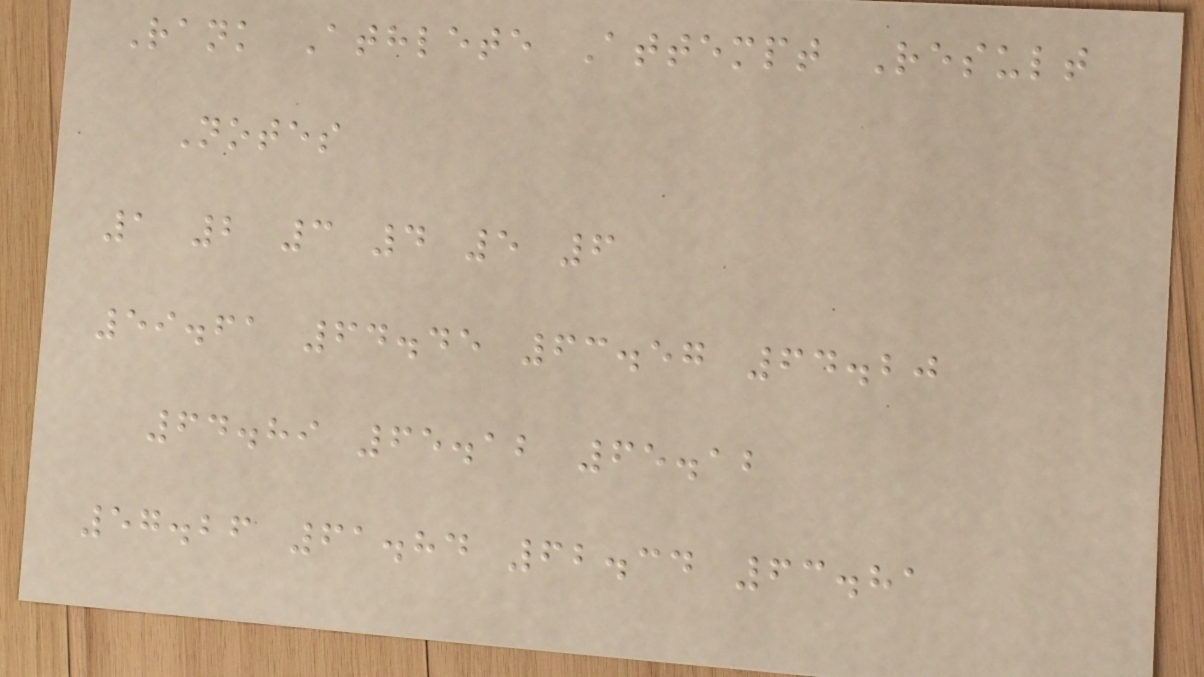Rank Athlete Attempt Result
Notes
1 2 3 4 5 6
59.61 64.45 63.57 64.20
64.89 65.12 65.12
57.26 61.84 62.34 63.81
